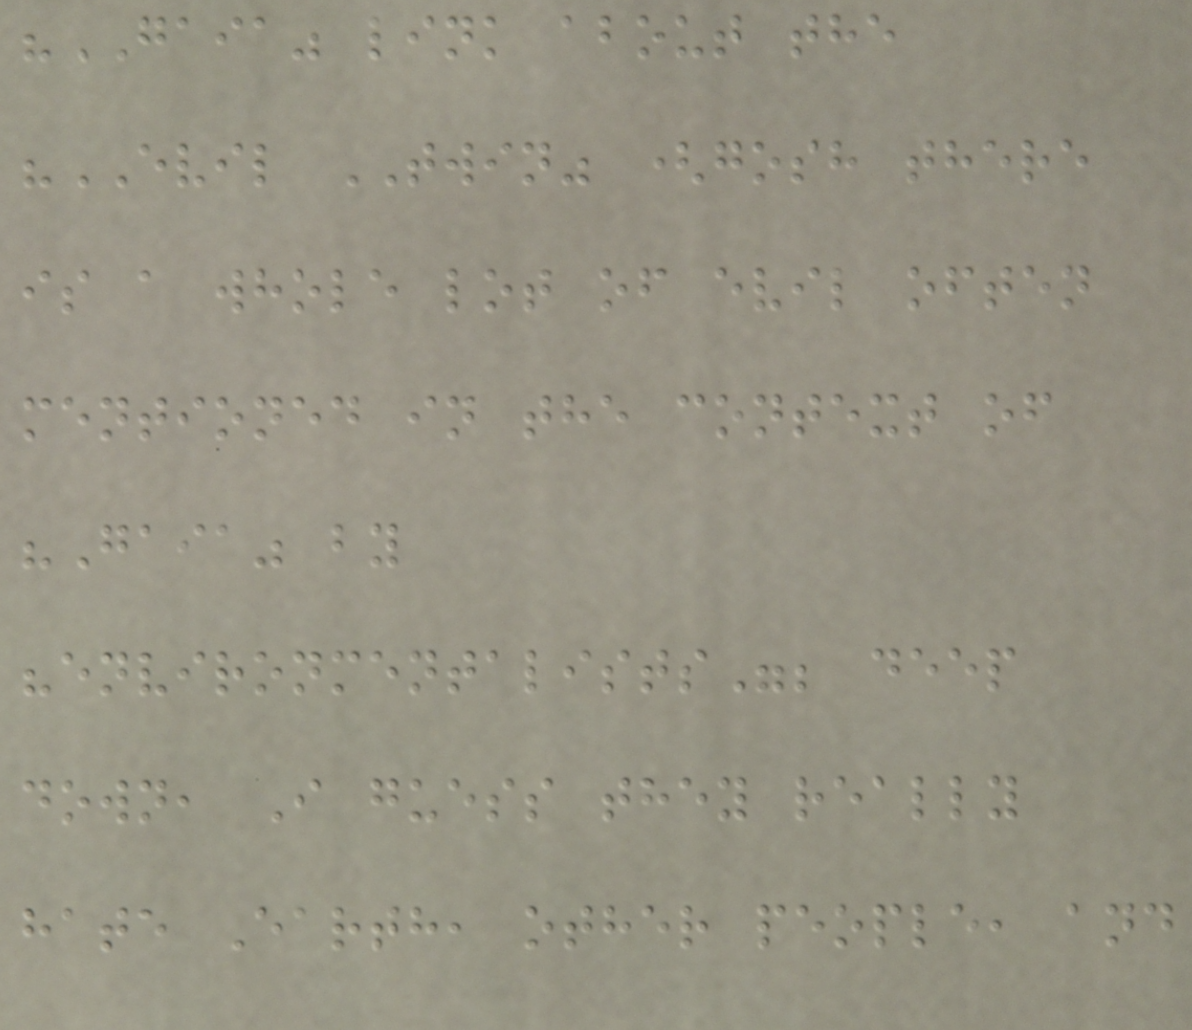"GAIA" link about the
"EVIL TWIN" (gosh there
is a whole lot of evil often
mentioned in the context of
"Gaia" by
"environmentalists"; deep
down, I guess they really
hate Earth, other people, and
